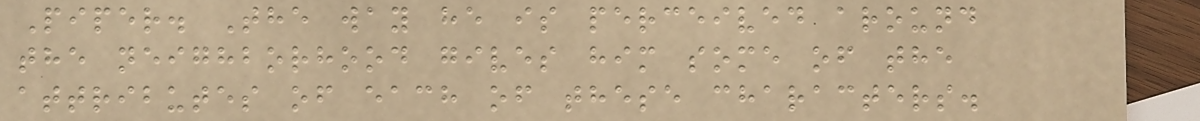Piper. The way he is perceived around
the neighborhood gives him some of the
attributes of each of these characters.
